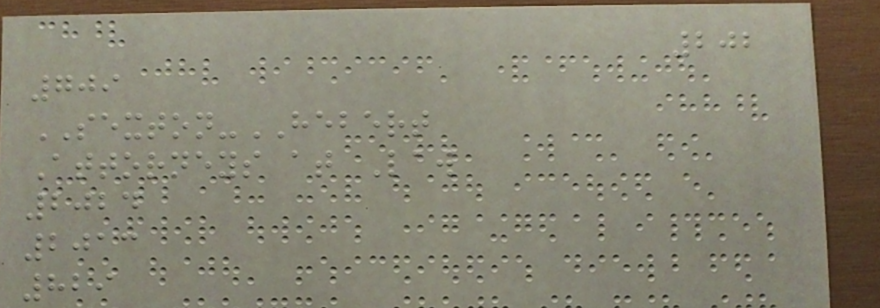202
709
SEXTON-HEBERT
Attorneys at Law
2024
2013
829
